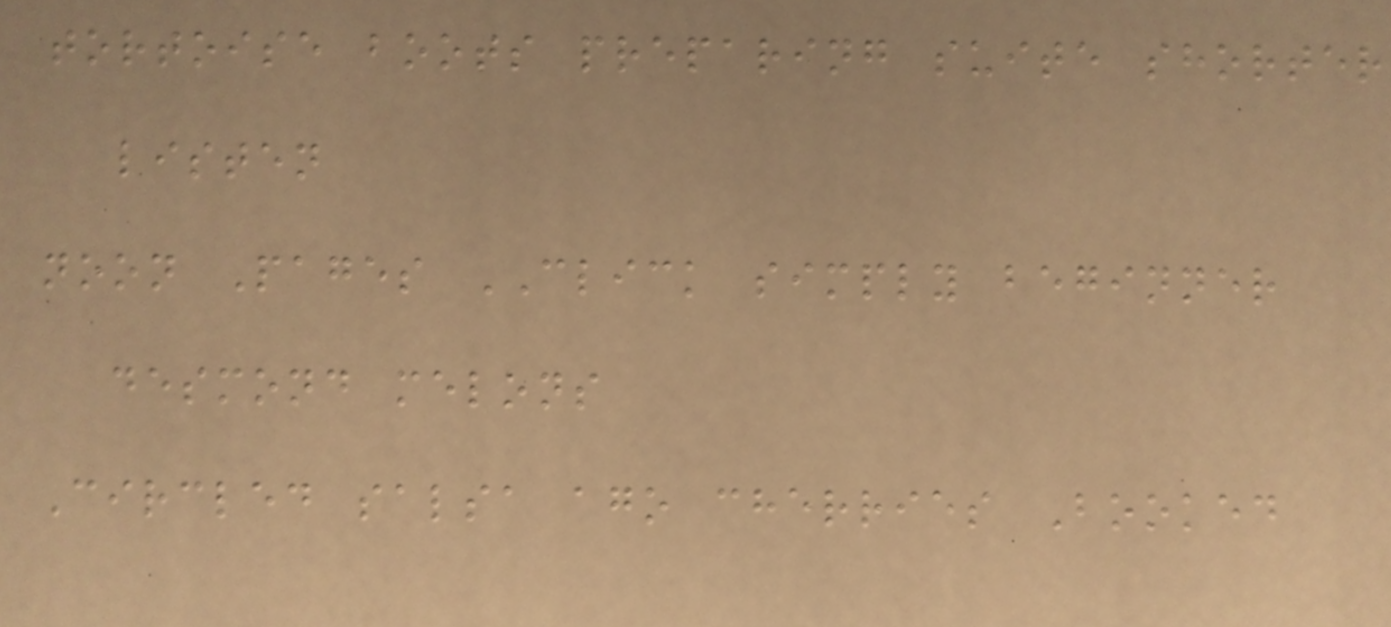tortoise boots preparing suite shorter
listen
noon Pages CLICK simply beginner
desmond melons
Circled salsa ago cherries Booked
